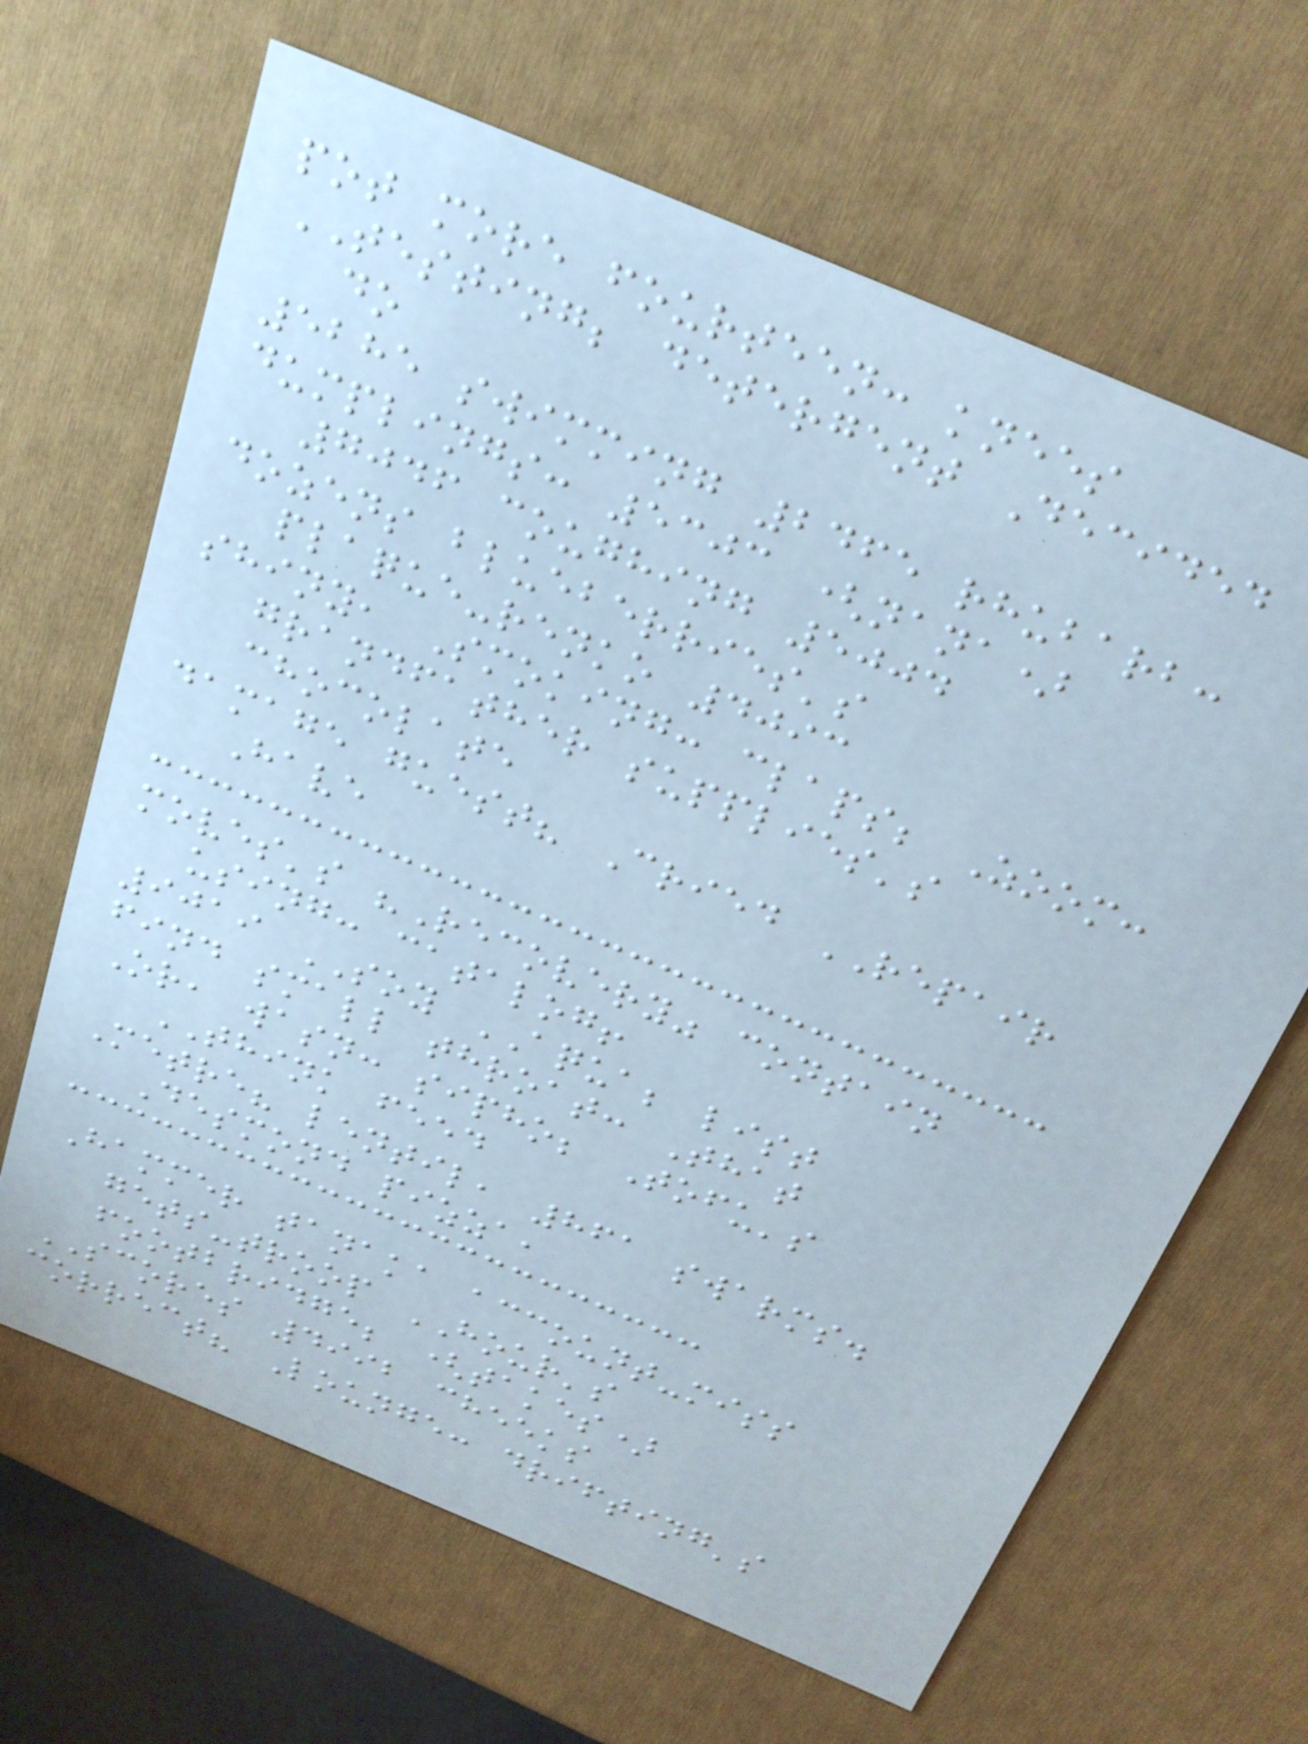pot more fourteen: knees
TESTING; detergent Decided
do
5285 swimming 2465 rhubarb:
dumplings: 5303 (nana)
7046 coughing 5004
dozens blueberries's
plaque-renko 4093
shiny, Smoking: claps; Zoom:
grandfather supplies's
chocolate
damage guest? Cried REPAIR
Have
moves's "Recovery" contain
using: catalog!
9019 SOY AQUA; list
find small throat: That
Or, wasn: sipho; Tofu's
THINK feed
Metre? lentil, 861 swarms.
Desmond pizza,
Hammer tanaka account-miss
gets-troop HOUR's
footbridge; (takes)
SCORES 4992 cheeks
correct? Lounge: drifting's
